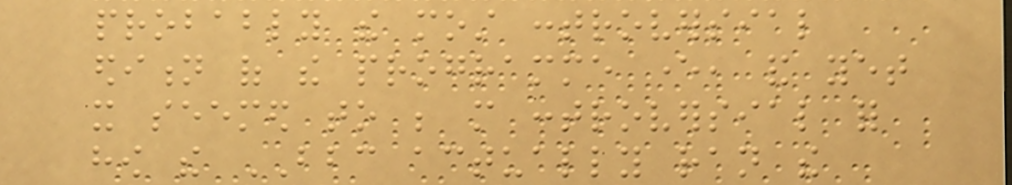probably the most controversial
edition of the programme ever, and yet
it seemed to be more controversial for
how the BBC actually ran the
